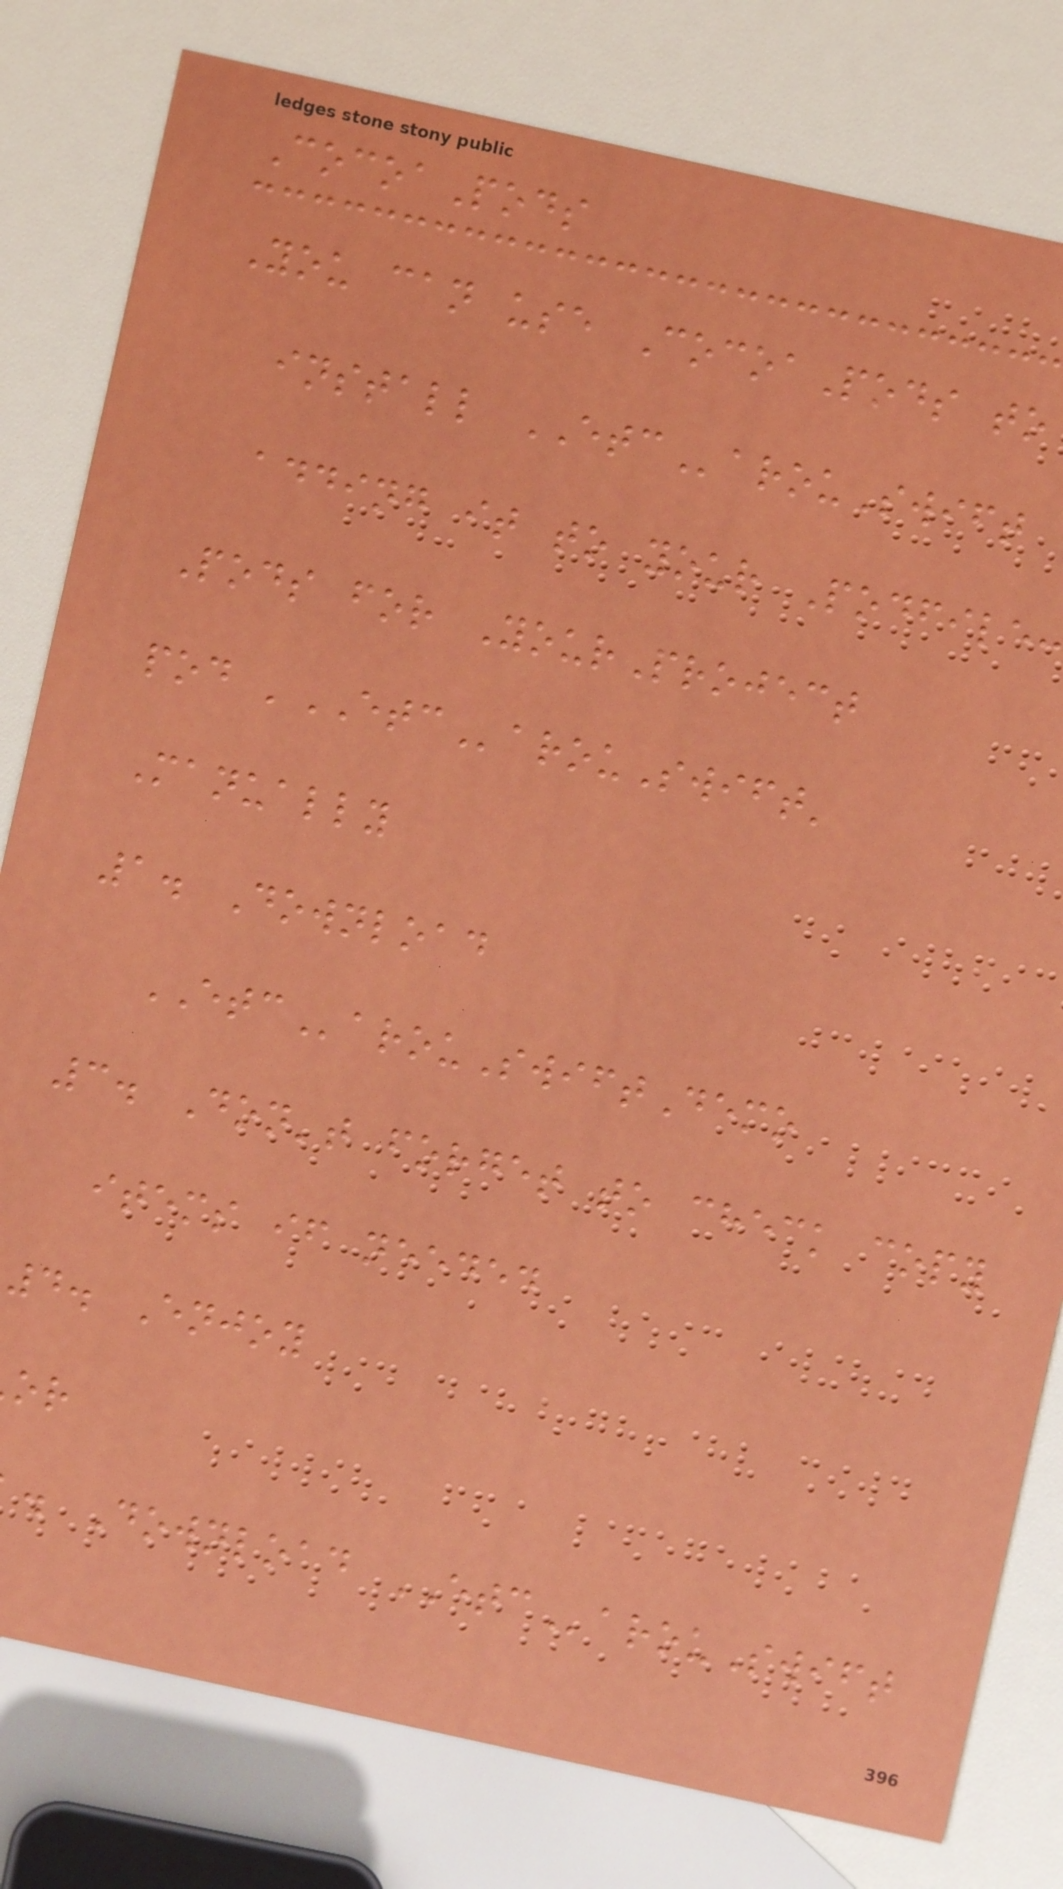CocoaPods
You can use CocoaPods to
install ETCarouSwift
adding it to your Podfile
Pods for YourProject
pod 'ETCarouSwift'
Manually
1. Download
ETCarouSwiftDemo
3. Don't forget to check copy
items if needed
4. Enjoy
. Download ETCarouSwift
